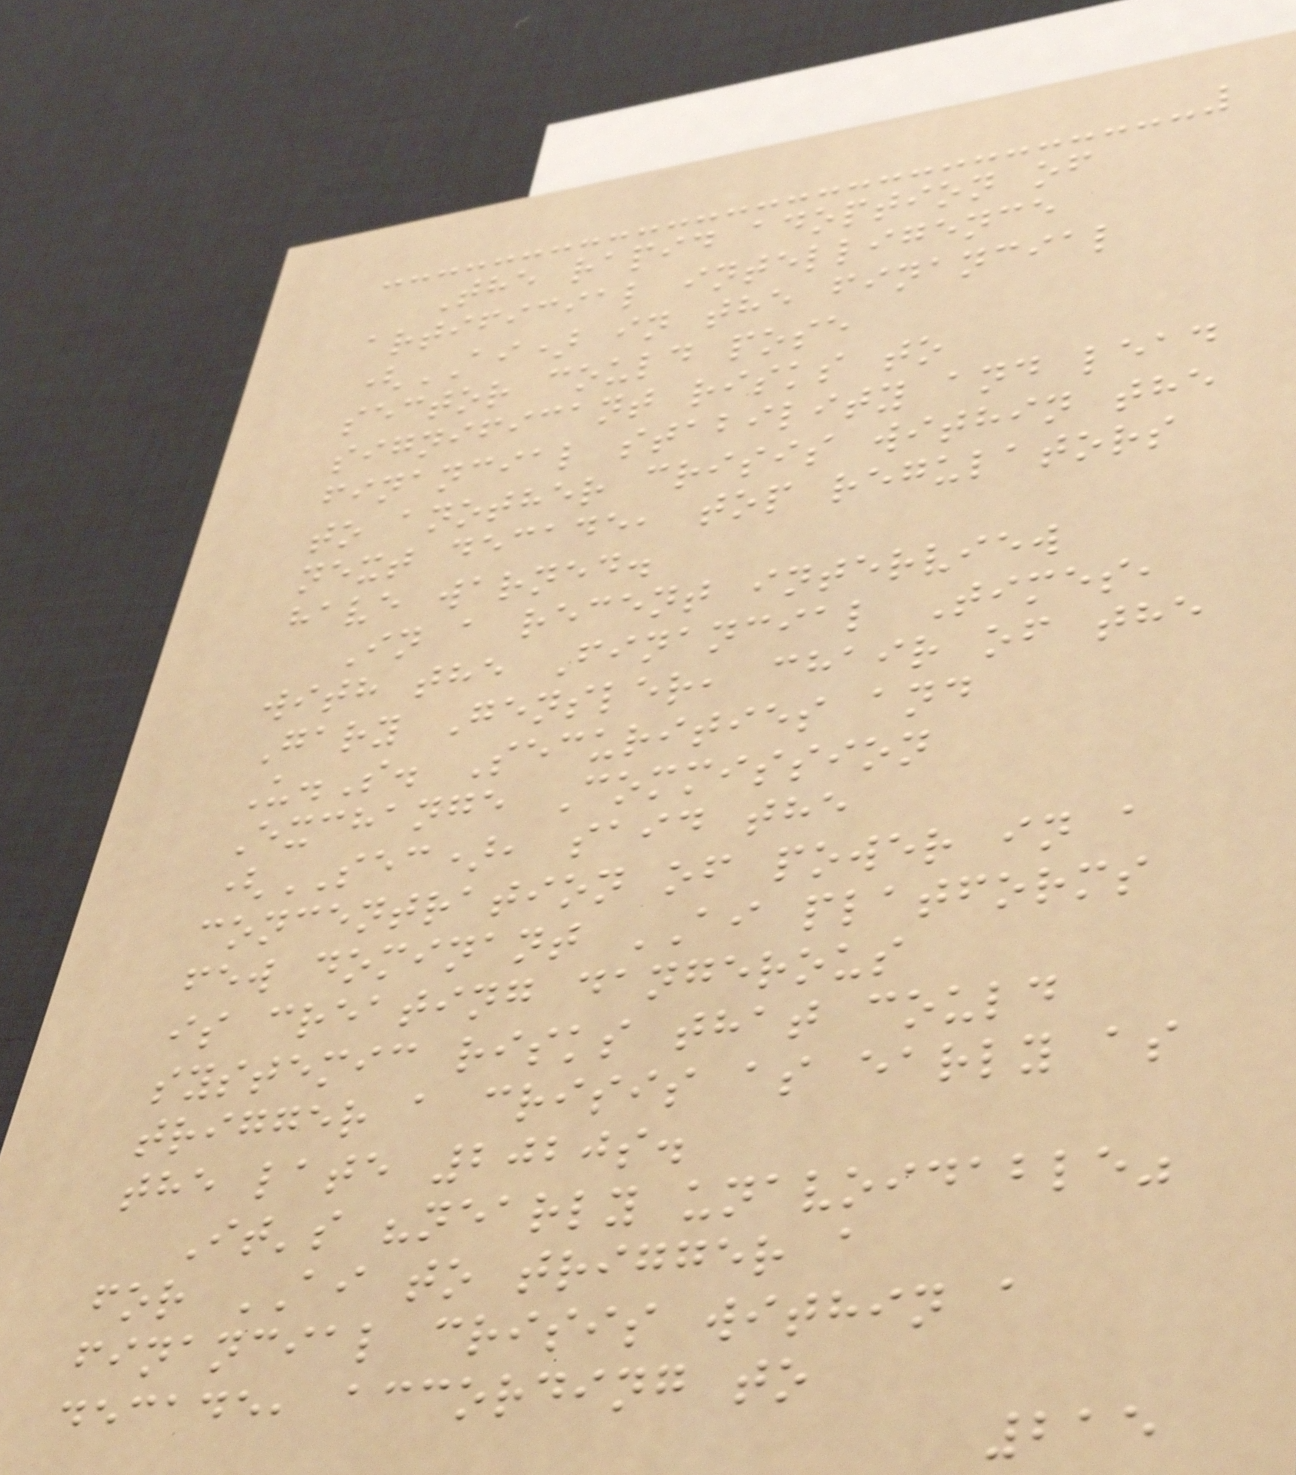The rapid adoption of
artificial intelligence
(AI) in the financial
sector could pose
significant risks to
financial stability and lead
to another crisis within the
next decade, top regulators
have warned.
In a recent interview
with the Financial Times,
Gary Gensler, chair of the
U.S. Securities and
Exchange Commission
(SEC), said the
concentration of power in a
few dominant AI platforms
is creating dangerous
systemic risks that could
trigger a crisis as early as
the late 2020s.
It's "nearly unavoidable"
for AI to trigger a
financial crisis within a
decade, according to
215
